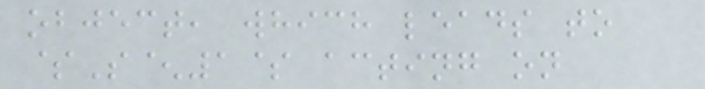object, which leads to
$S^1$ acting on
